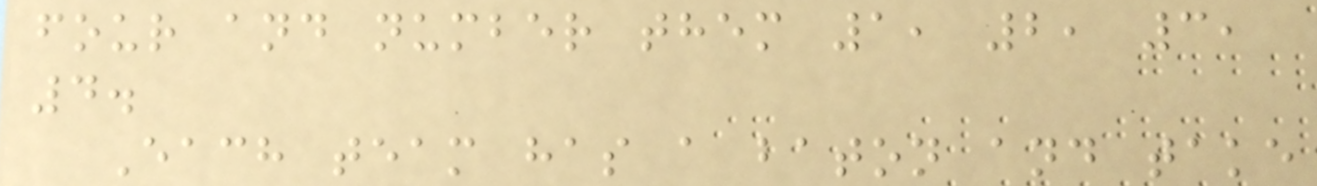four and number them 1, 2, 3,
4.
Each team has a baton and take
